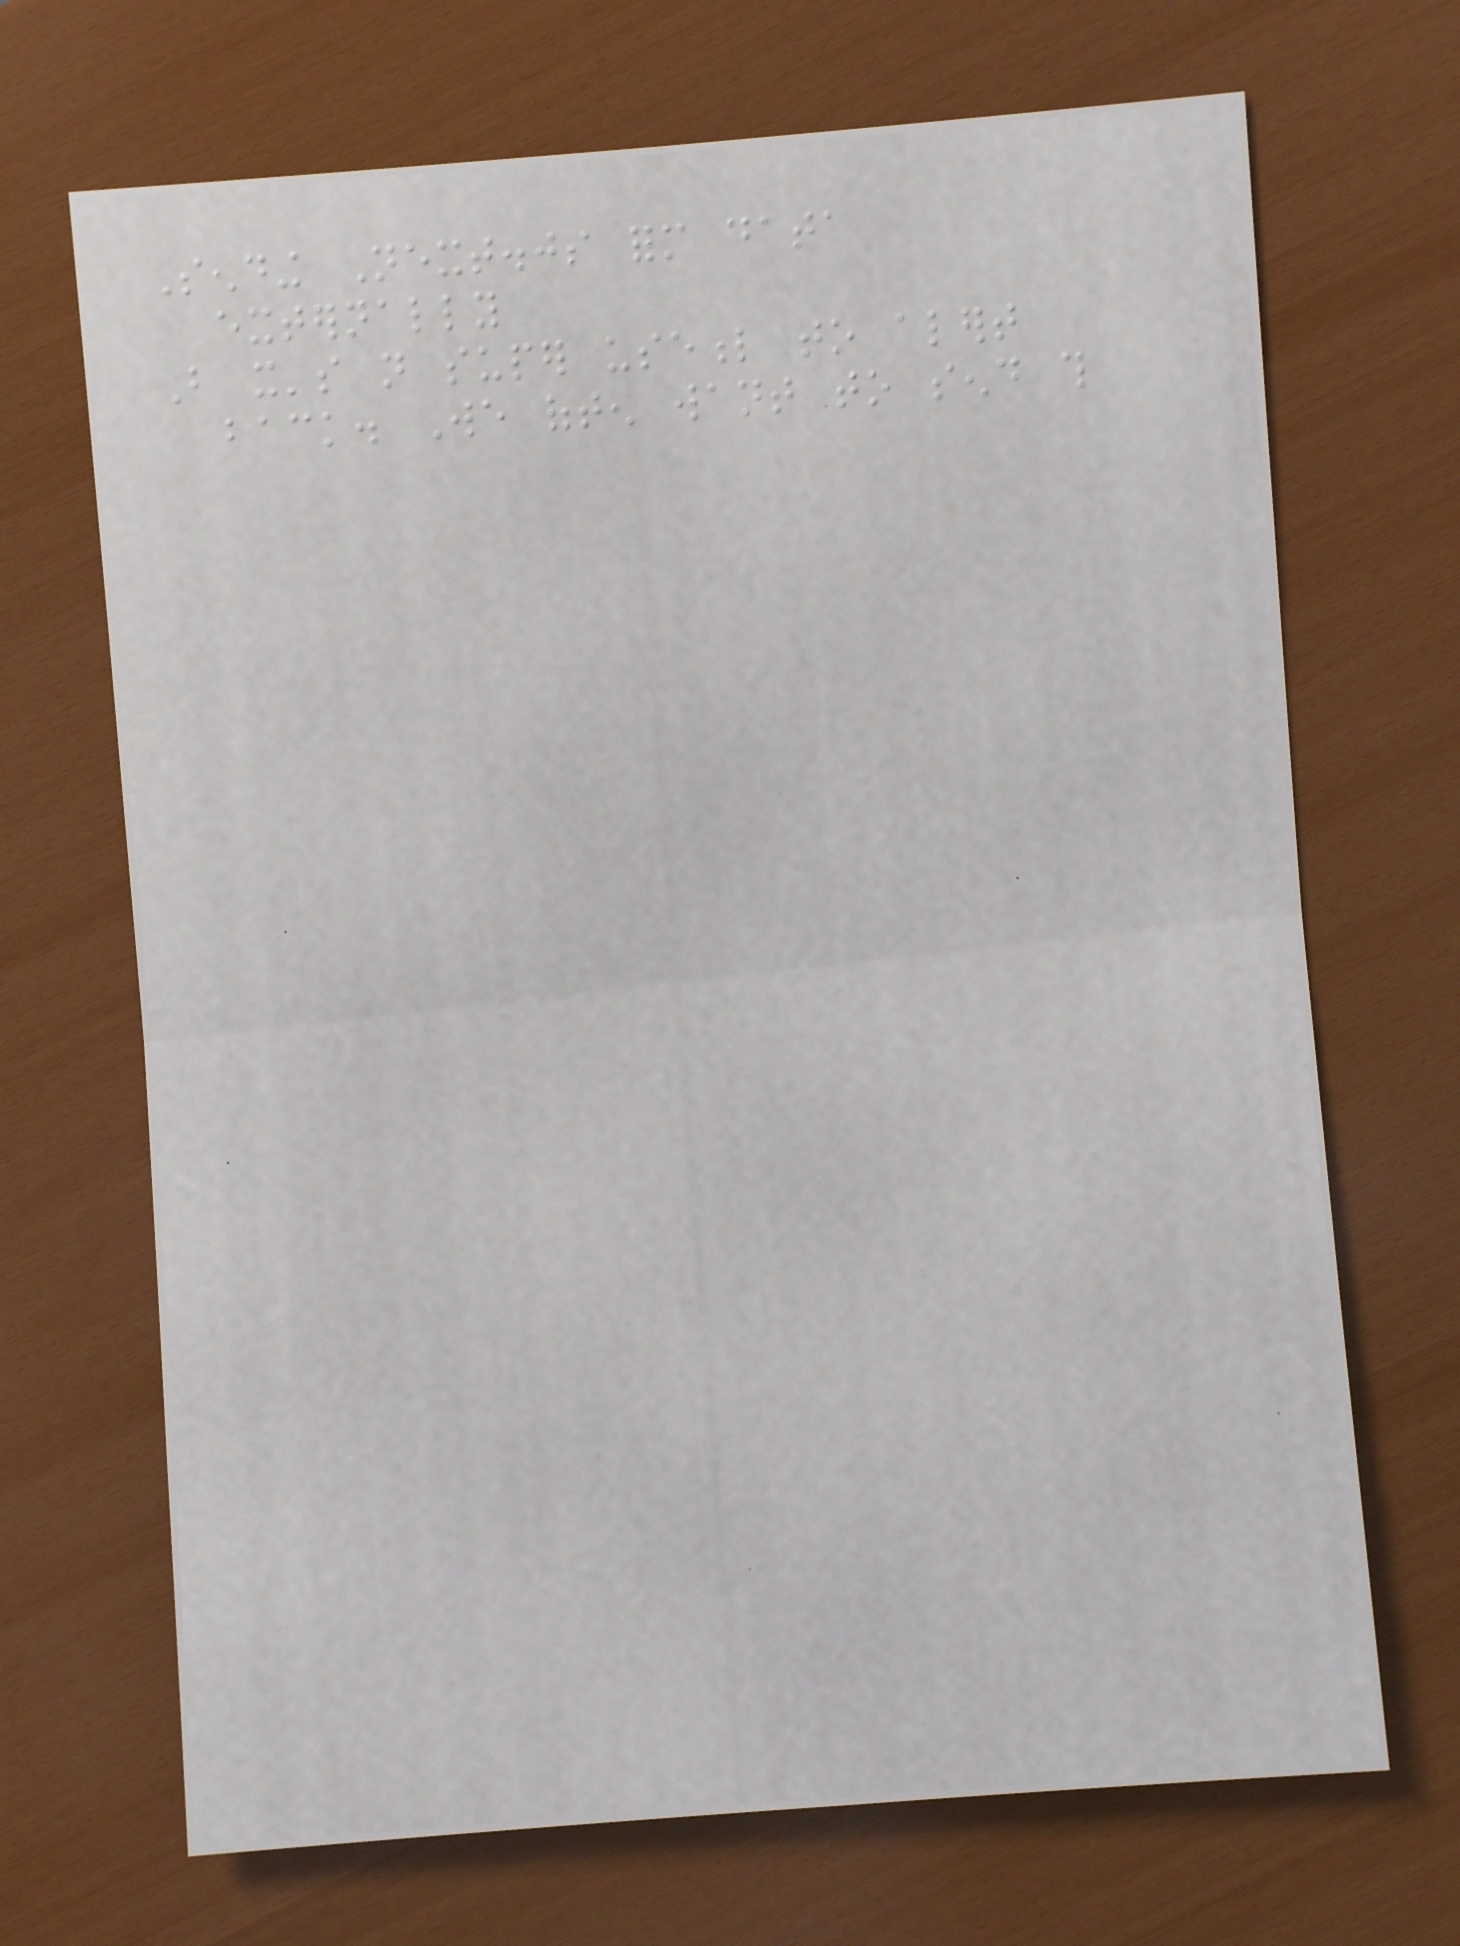Sending Next.js form data
externally
But it's not super useful to alert
back. We often want to send this
